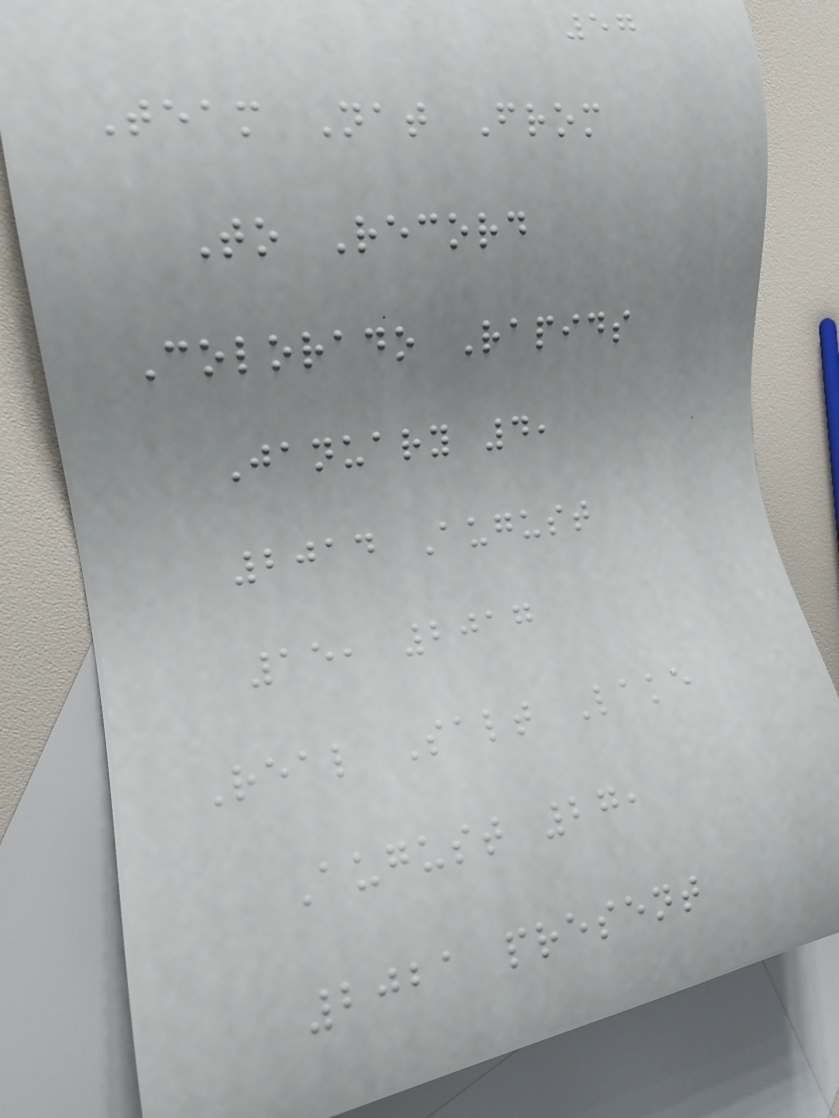57
Team Nat From
To Record
Colorado Rapids
January 4,
2014 August
15, 2017
Real Salt Lake
August 27,
2021 present
